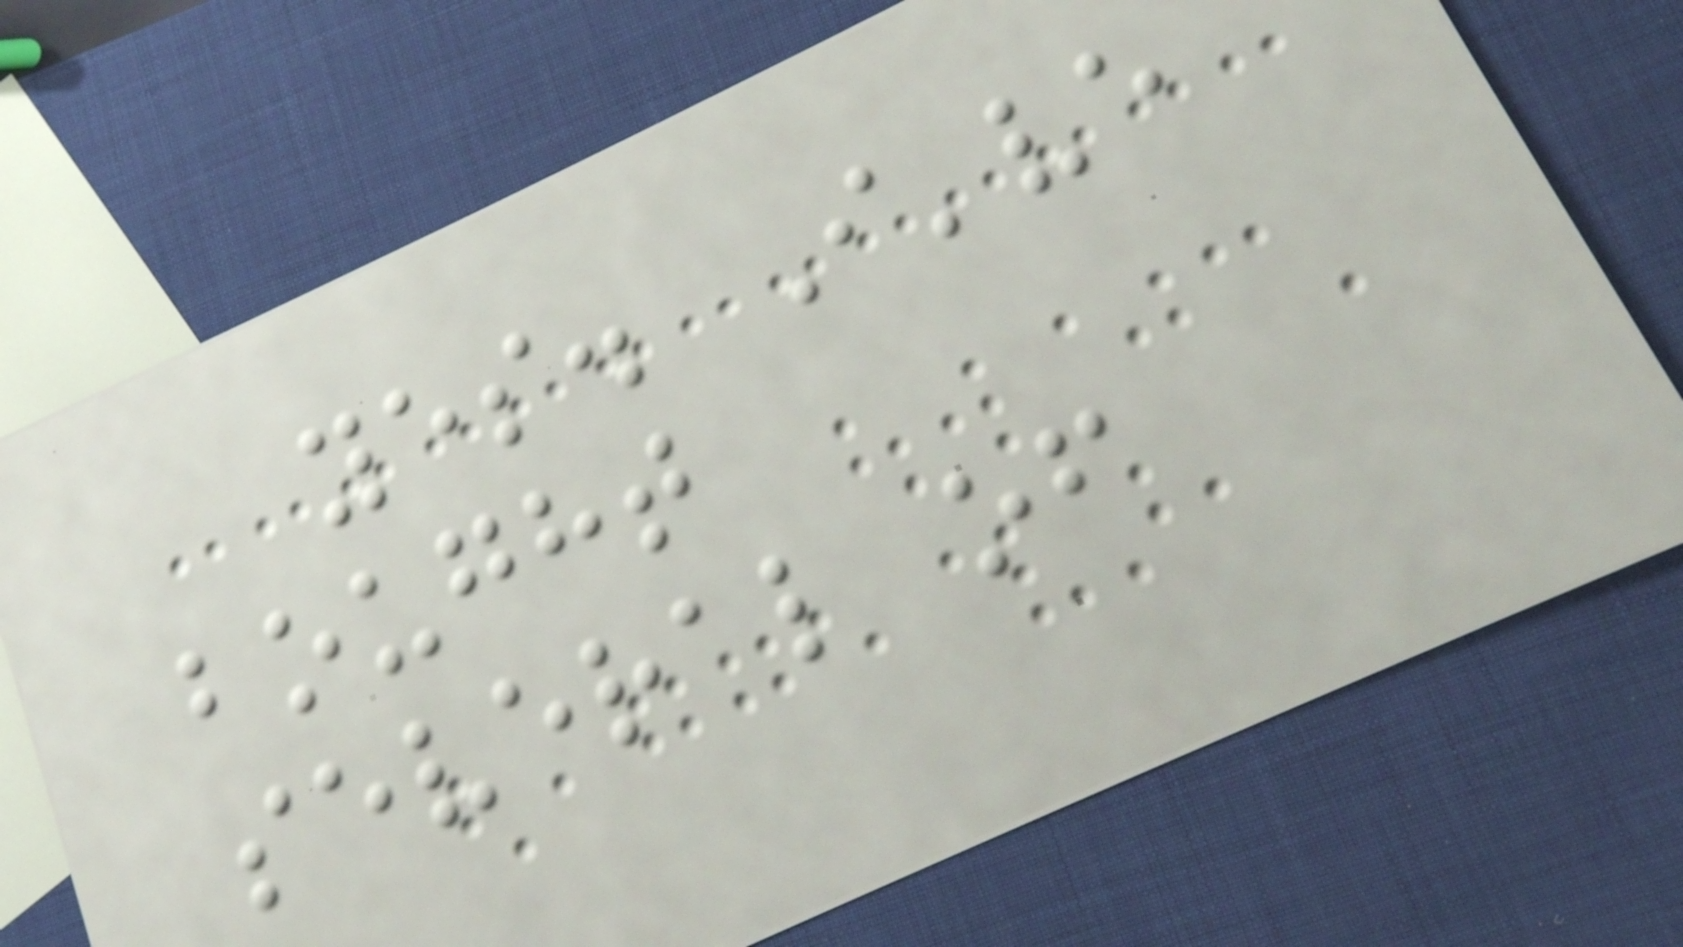yes. I've
bought
several of
